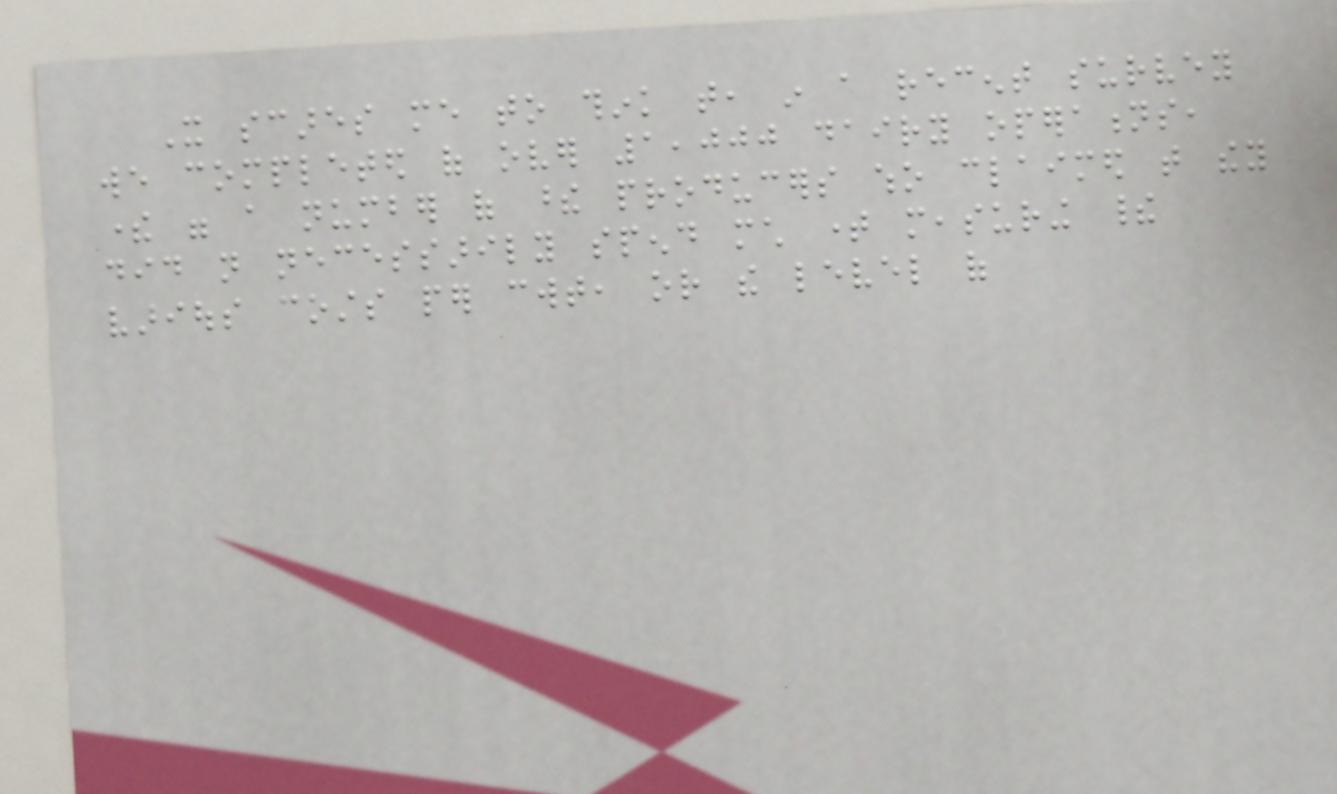It scares me to think that, in a recent survey
we completed of over 1,000 dairy operations,
there were a number of these producers who claimed that they
did not necessarily spend much time measuring their
various costs per cwt, or the level of
